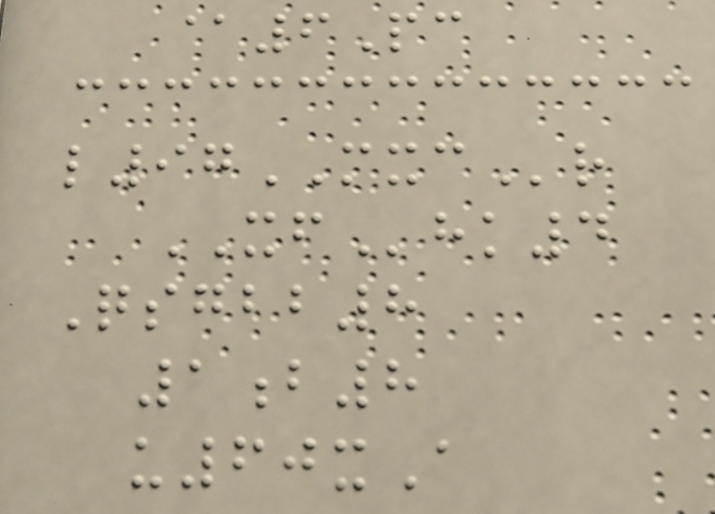@6Pc
l97MXCr
XFhk4
Qsgbb8
1b8
u60xA
